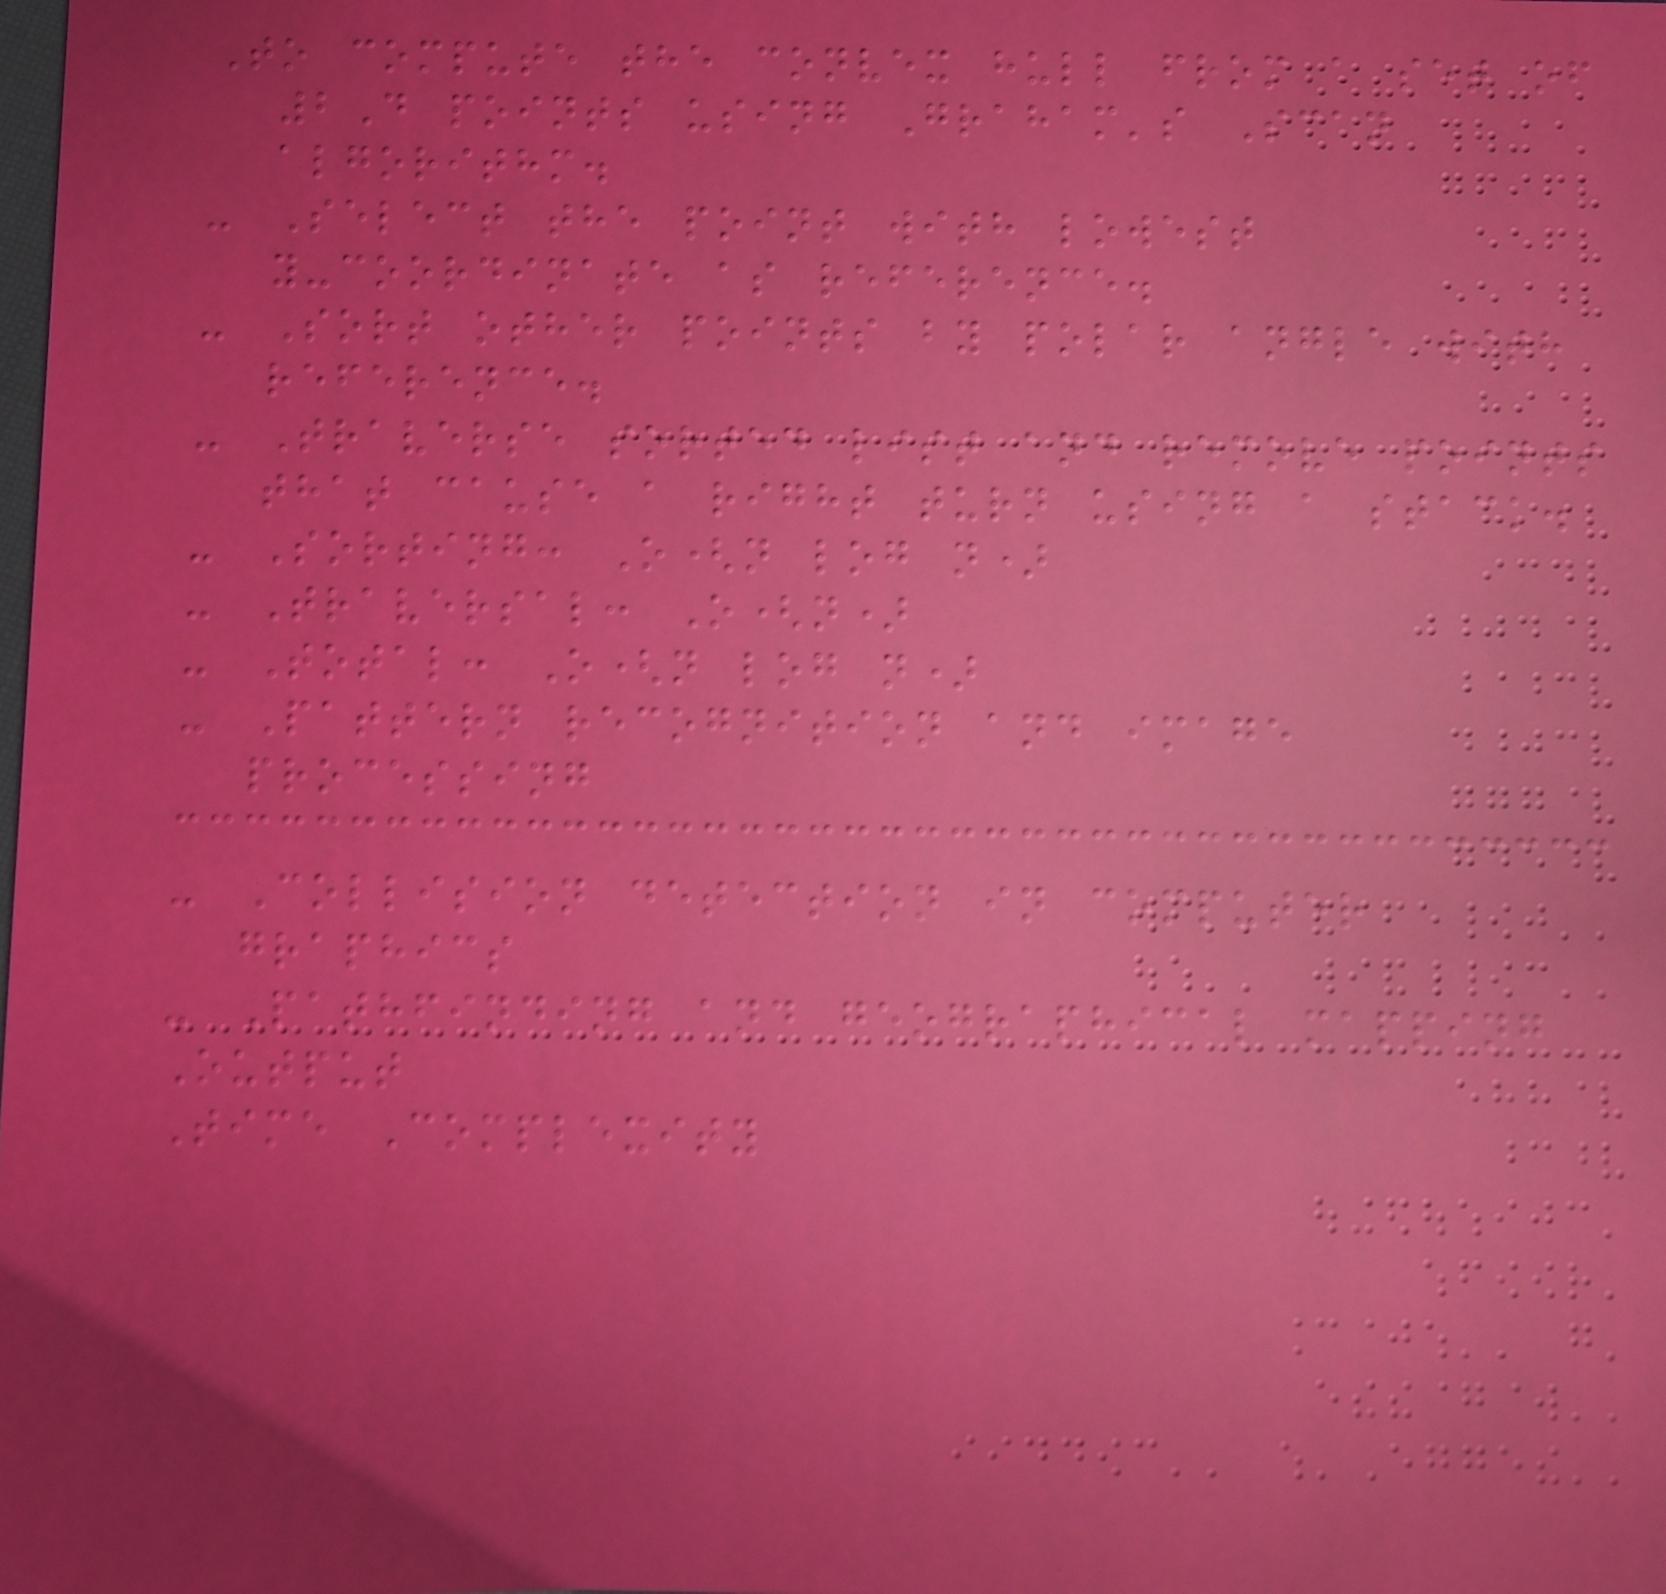To compute the convex hull from a set of
2D points using Graham's Scan
algorithm.
- Select the point with lowest
y-coordinate as reference.
- Sort other points by polar angle with
reference.
- Traverse sorted list and remove points
that cause a right turn using a stack.
- Sorting: O(n log n)
- Traversal: O(n)
- Total: O(n log n)
- Pattern recognition and image
processing
- Collision detection in computer
graphics
- Pathfinding and geographical mapping
Output
Time Complexity
